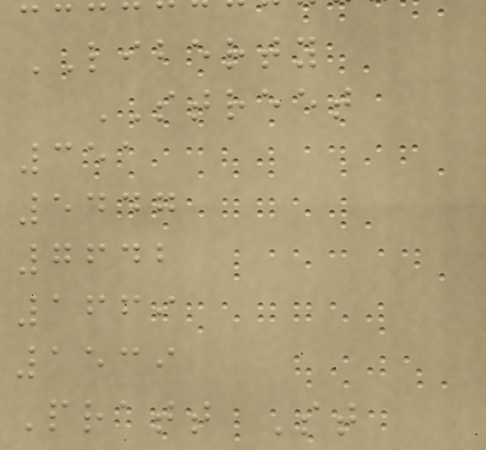LIBERTY
STREET
351
5447
7642
1669
1539
Pratt St
